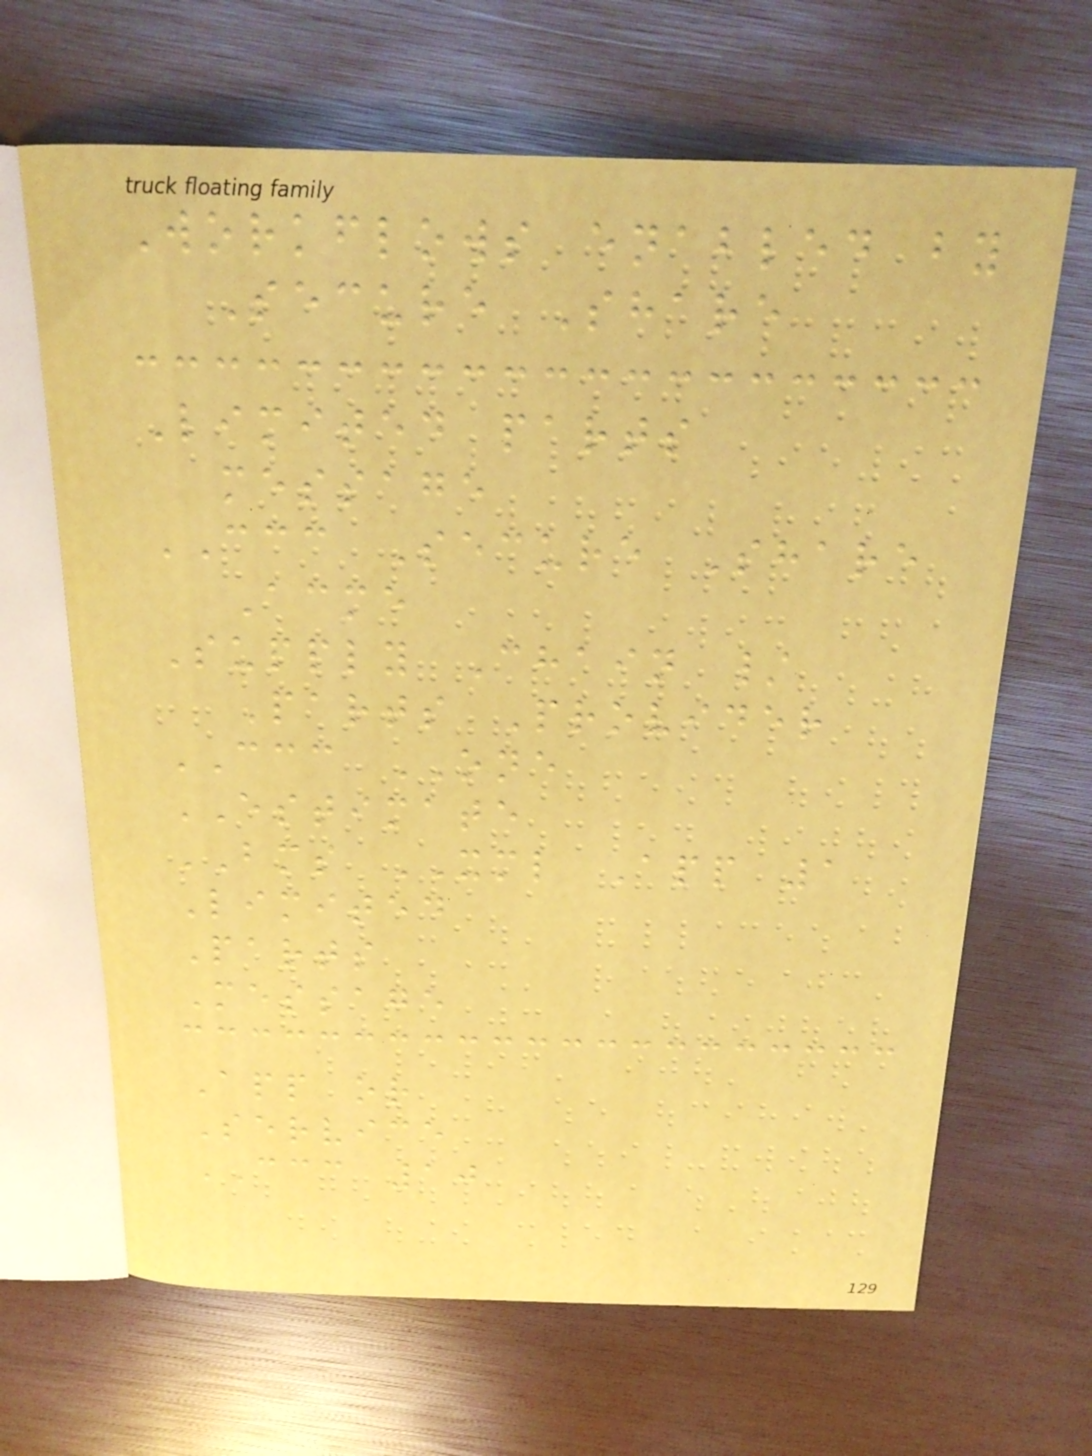Workflows enabled by
Secure Share
Limited parts
message
CCC Secure Share
Acme
Supply Chain /
Parts Provider
CCC ONE
ESTIMATE
BMS XML App 1
Limited
Parts
Message
App or
Service
CCC 10
